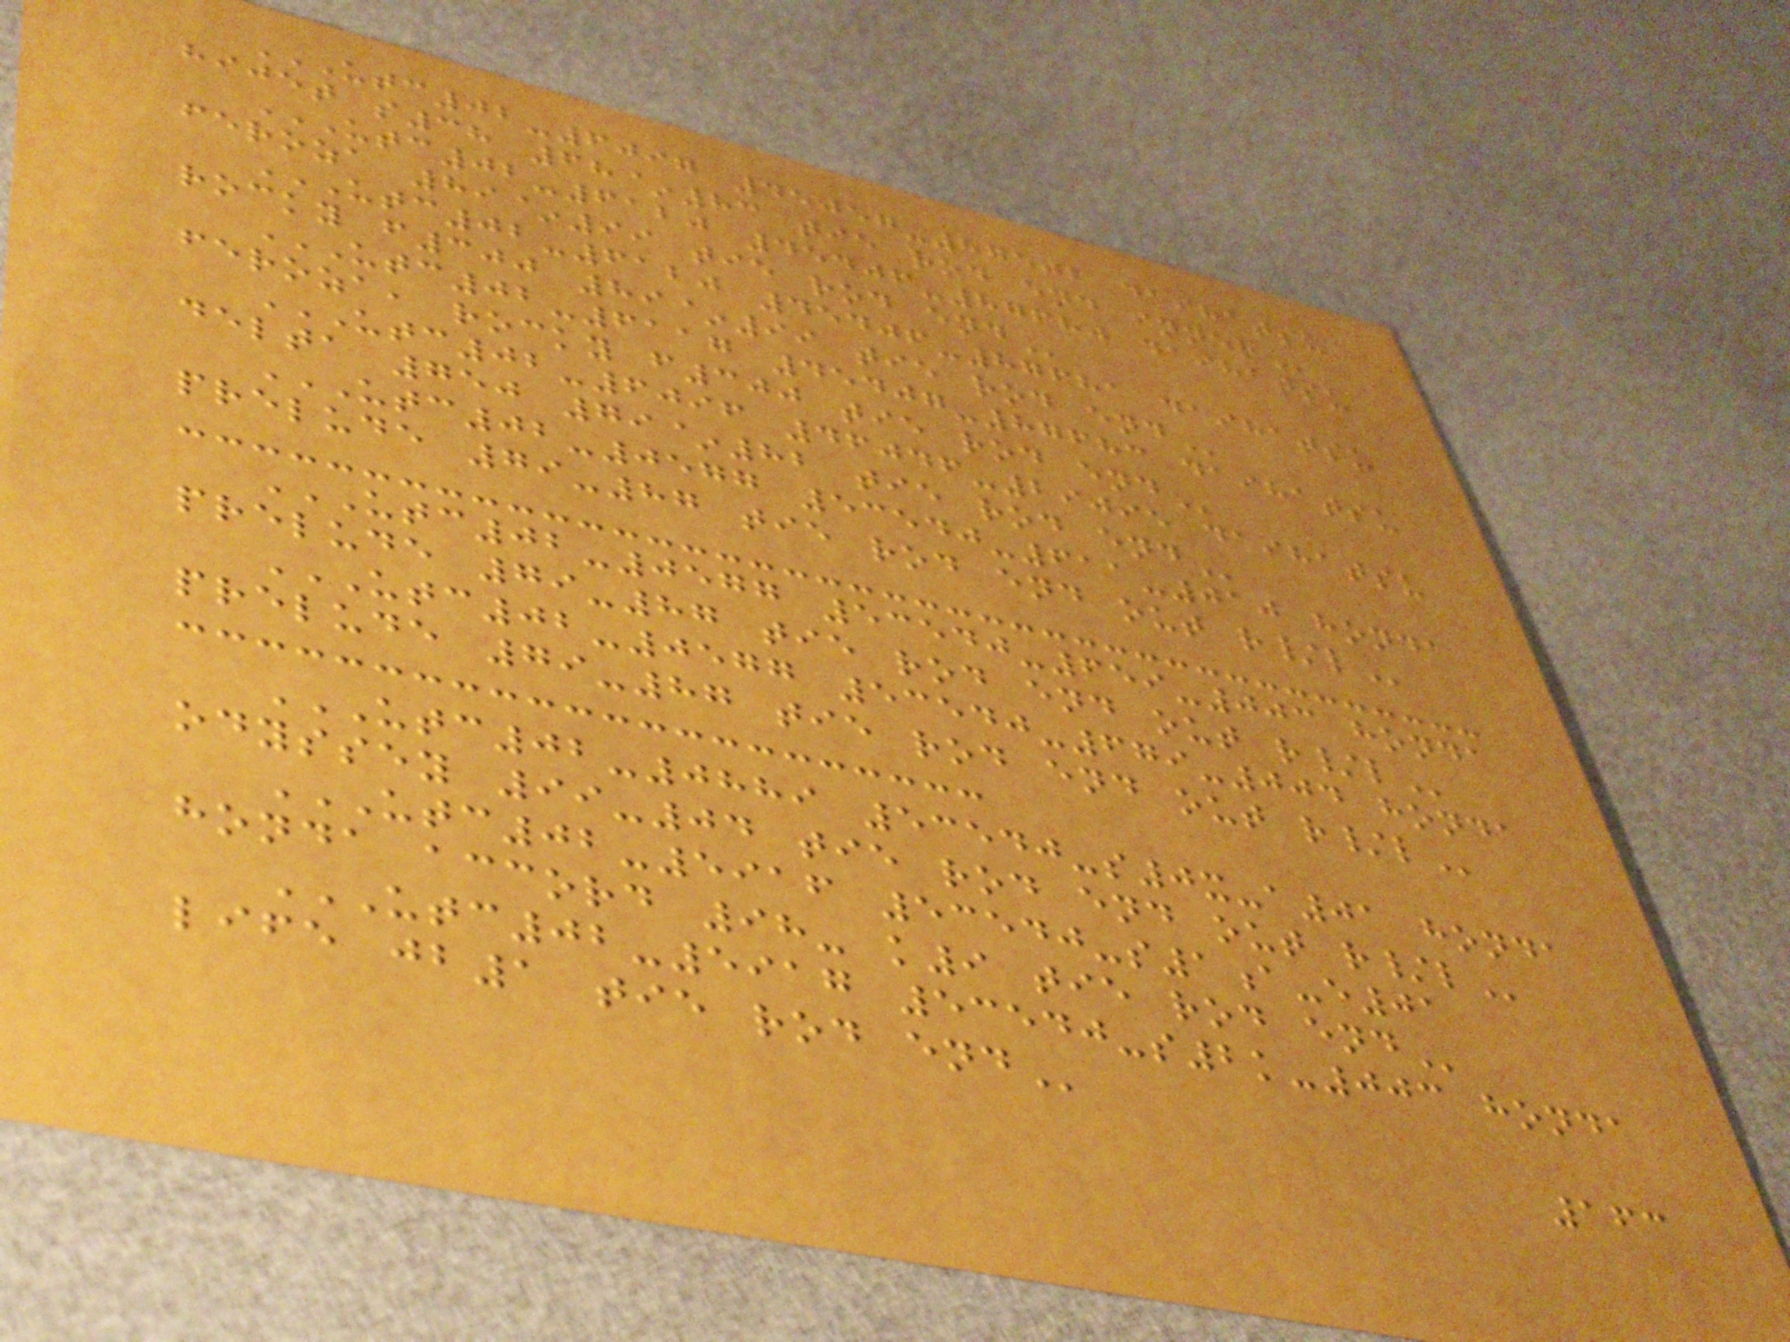UTC02-6097 45057-87502 DAIHATSU
HIJET S38 68~83 TIE ROD END INNER
UTC02-6120 45406-87680 DAIHATSU
FEROZA 89~99 TIE ROD END
UTC02-6120 45406-87681 DAIHATSU
ROCKY F300 89~99 TIE ROD END
UTC02-6117 45407-87683 DAIHATSU
FEROZA, ROCKY F300 TIE ROD END
UTC02-6096 46046-29095 DAIHATSU
DELTA 750 79~82 TIE ROD END
UTC02-0577 53540-611-010 HONDA
PRELUDE 79-87 TIE ROD END OUT R/L
UTC02-0577 53540-659-003 HONDA
PRELUDE 79-87 TIE ROD END OUT R/L
UTC02-0577 53540-679-004 HONDA
PRELUDE 79-87 TIE ROD END OUT R/L
UTC02-0889 53540-S0X-A01 HONDA
ODYSSEY 99-04 TIE ROD END OUT R/L
UTC02-5916 53540-S1A-E01
HONDA ACCORD 98- K9 TIE ROD END
UTC02-5917 53540-S2K-003 HONDA
LIFE JB1 TIE ROD END
163
